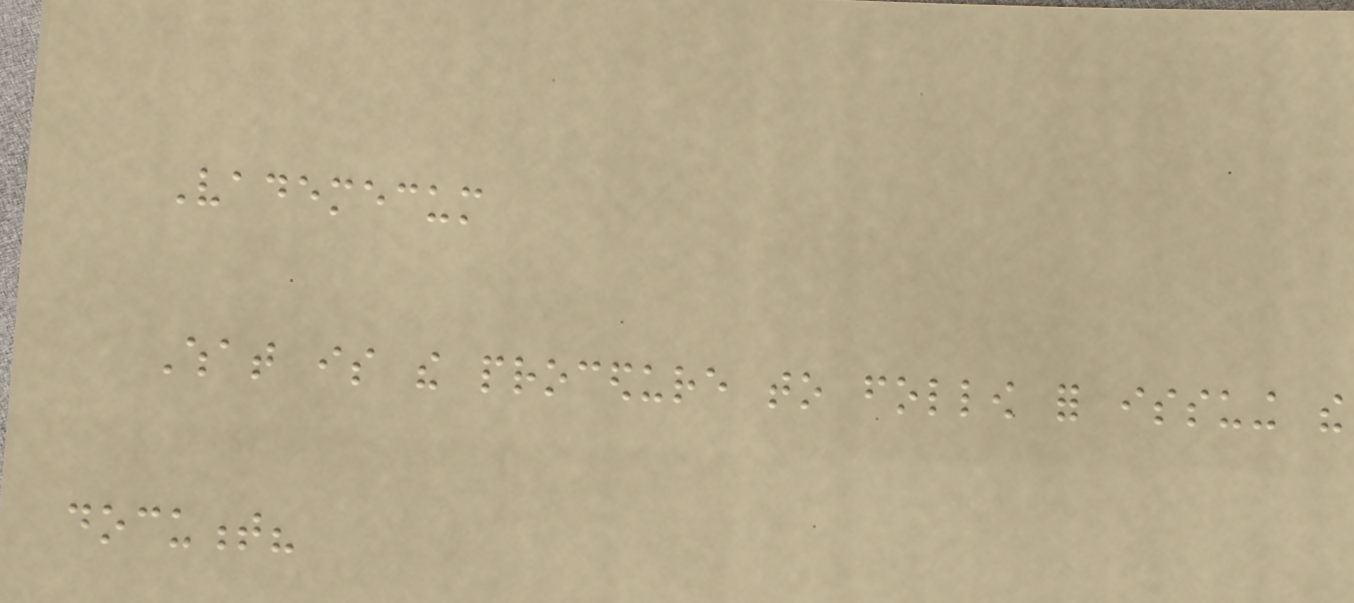Vademecum
What is the procedure to follow for issuing the
document?
